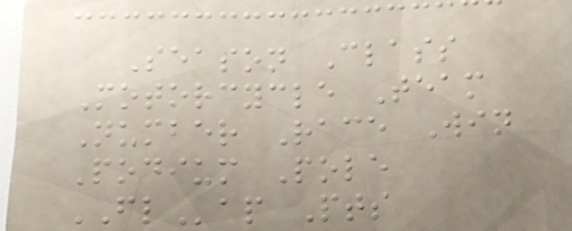Season Class
Motorcycle Team
Number Race Win
Podium Pole
FLap Pts
